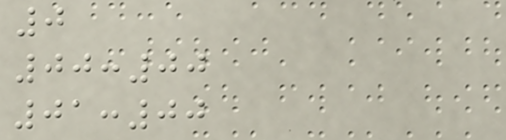0
00:00
01:00
